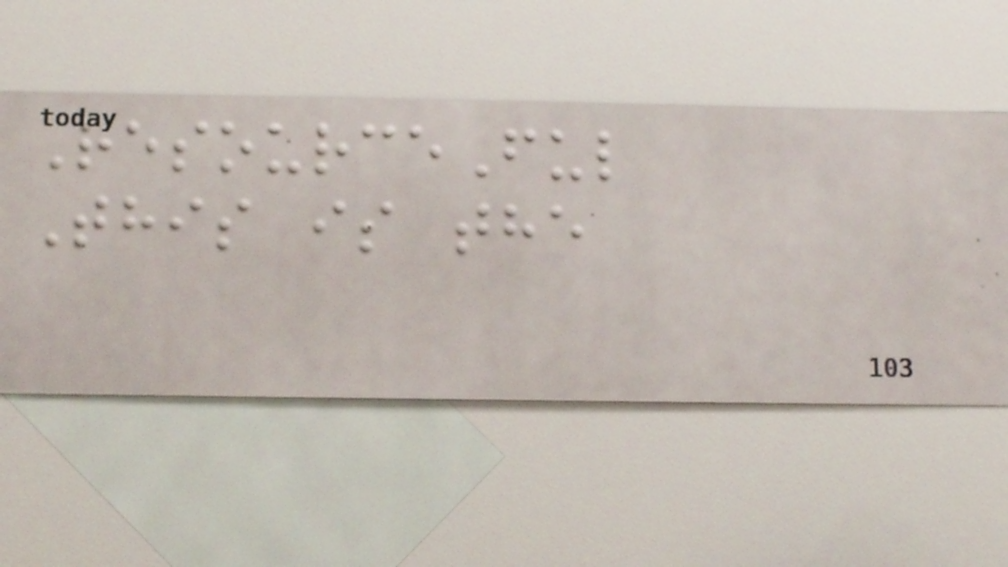ResourceFul
This is the
